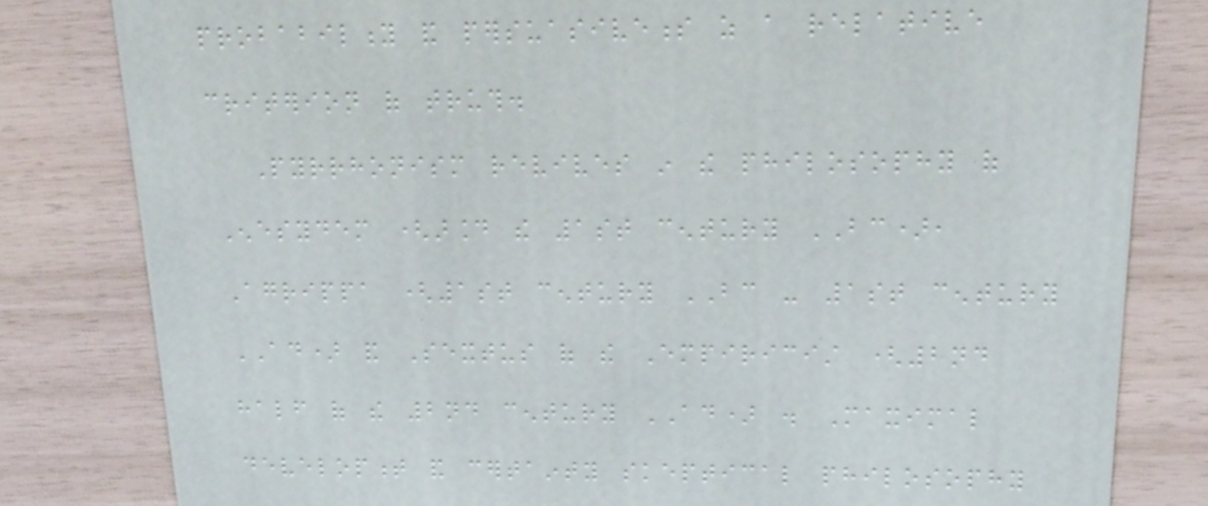probability and persuasiveness as a relative
criterion of truth.
Pyrrhonism revives in the philosophy of
Enesydem (around the 1st century BC),
Agrippa (1st century BC - 1st century
AD) and Sextus of the Empiricist (2nd
half of the 2nd century AD) . Maximal
development and certainty skeptical philosophy
